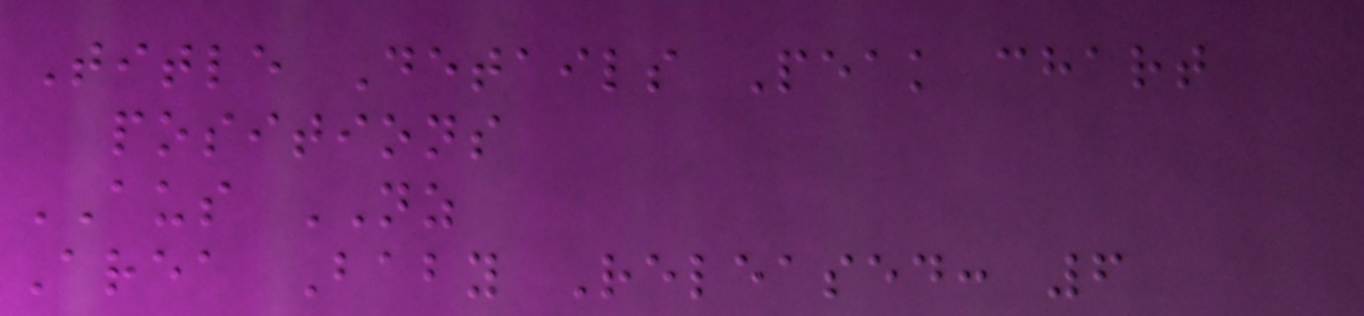Title Details Peak chart
positions
AUS NZ
Area Baby Released: 6
